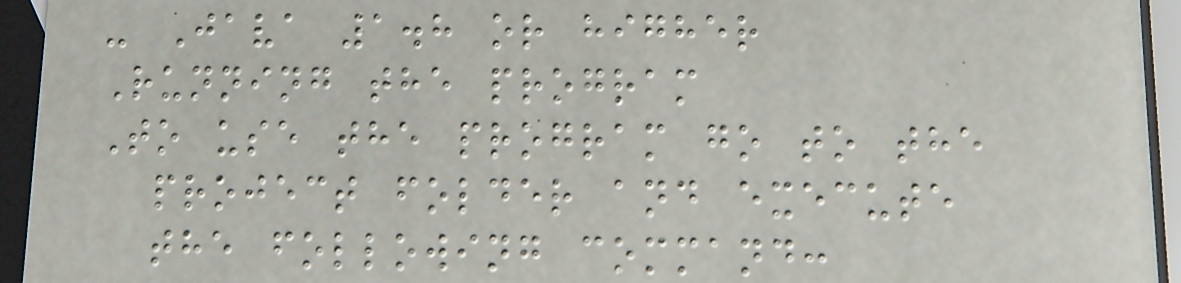- Java 1.8 or higher
Running the program
To use the program go to the
project folder and execute
the following command:
